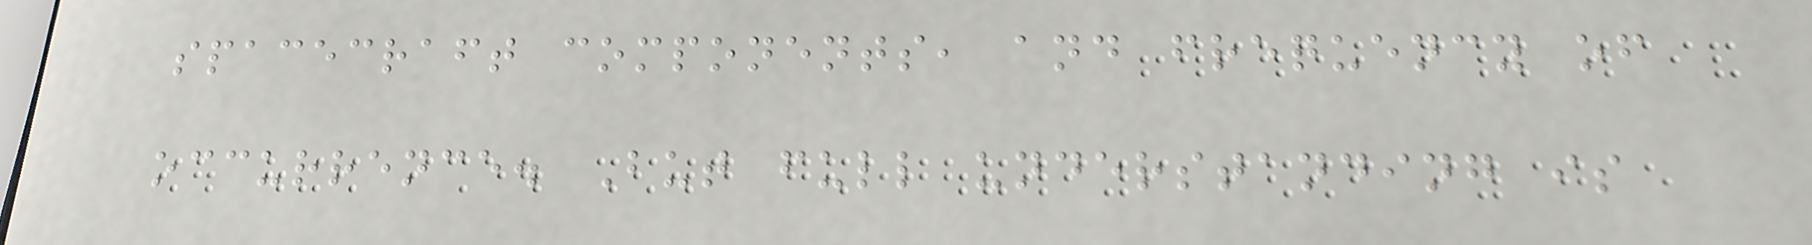spacecraft components, and frequency of
occurrence. But full understanding is
